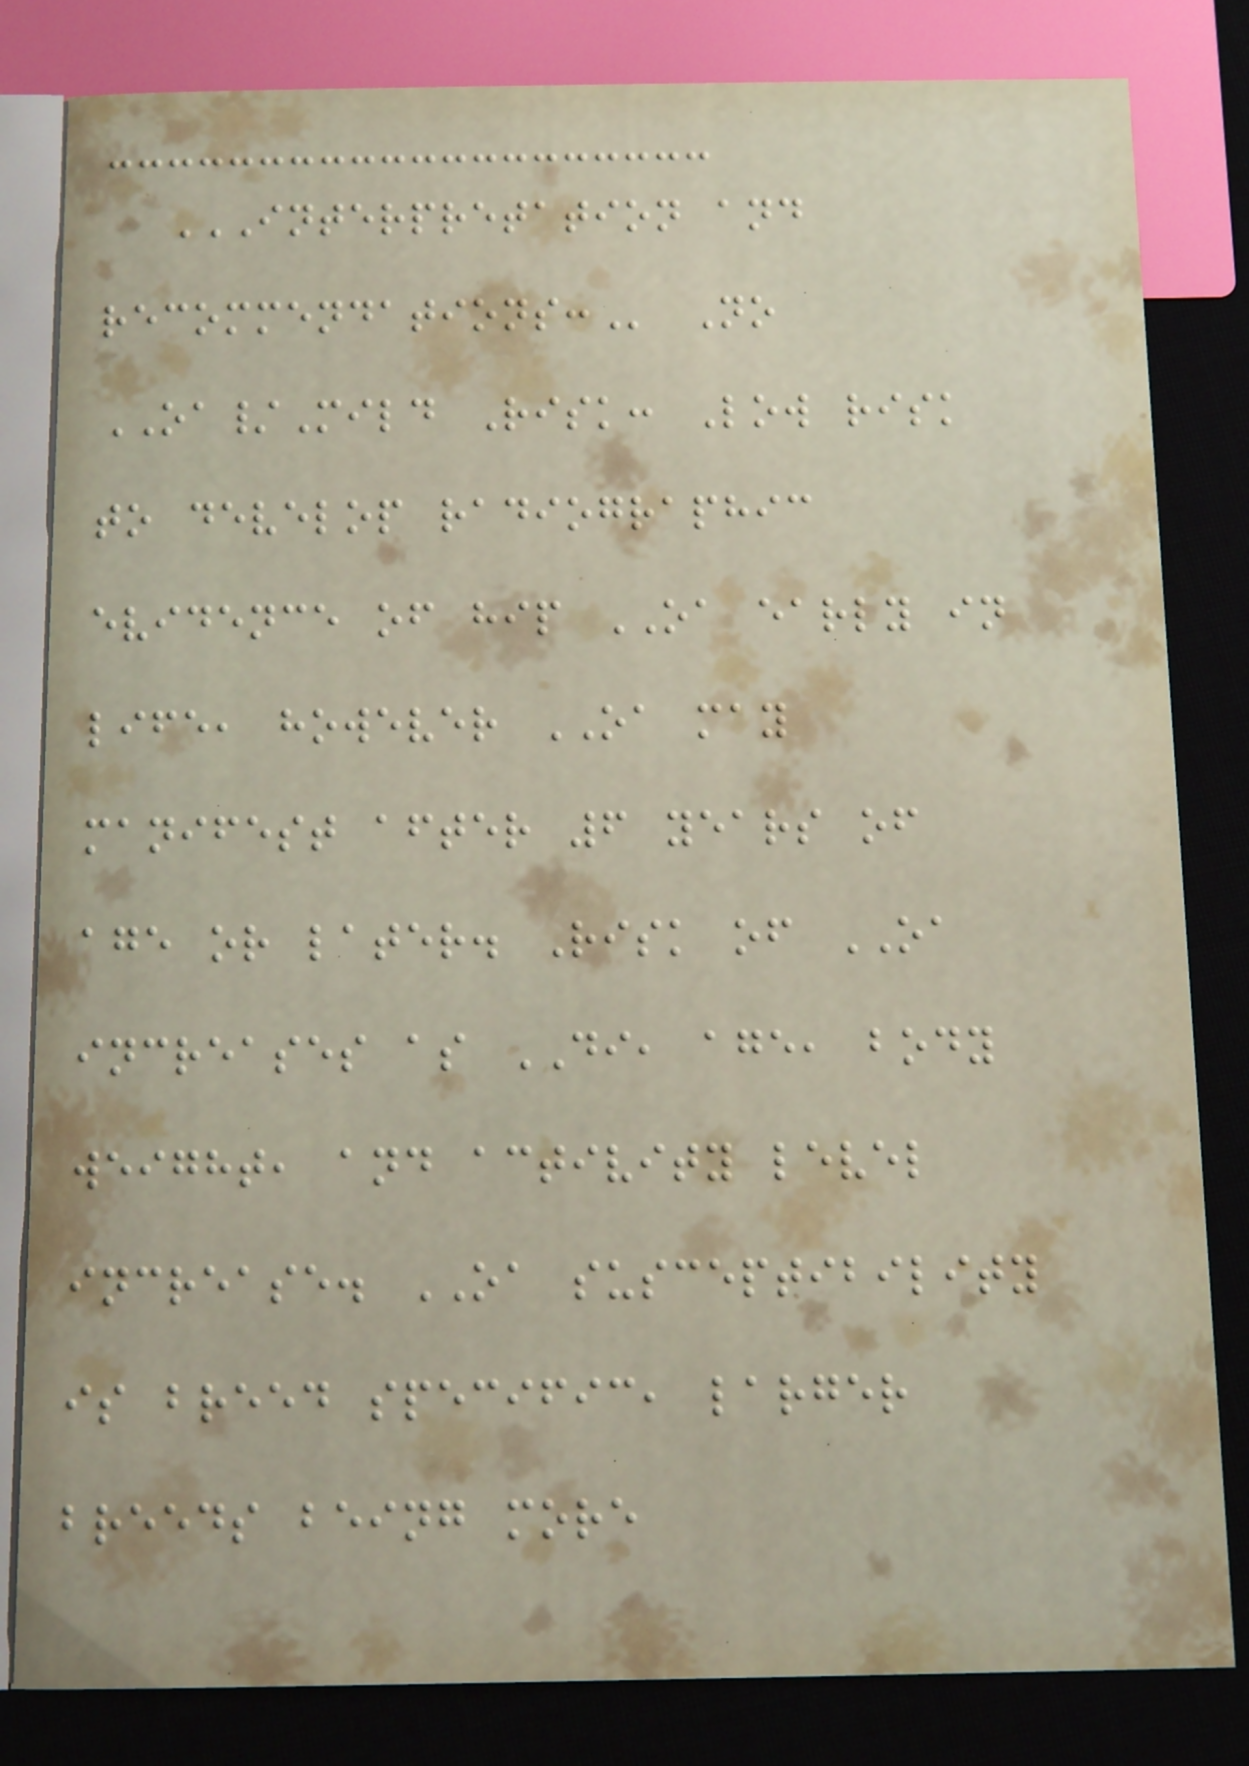INTERPRETATION AND
RECOMMENDATIONS: No
OA/Mild Risk: Low risk
to develop radiographic
evidence of hip OA early in
life, however OA may
manifest after 6 years of
age or later. Risk of OA
increases as DI, age, body
weight, and activity level
increase. OA susceptibility
is breed specific, larger
breeds being more
